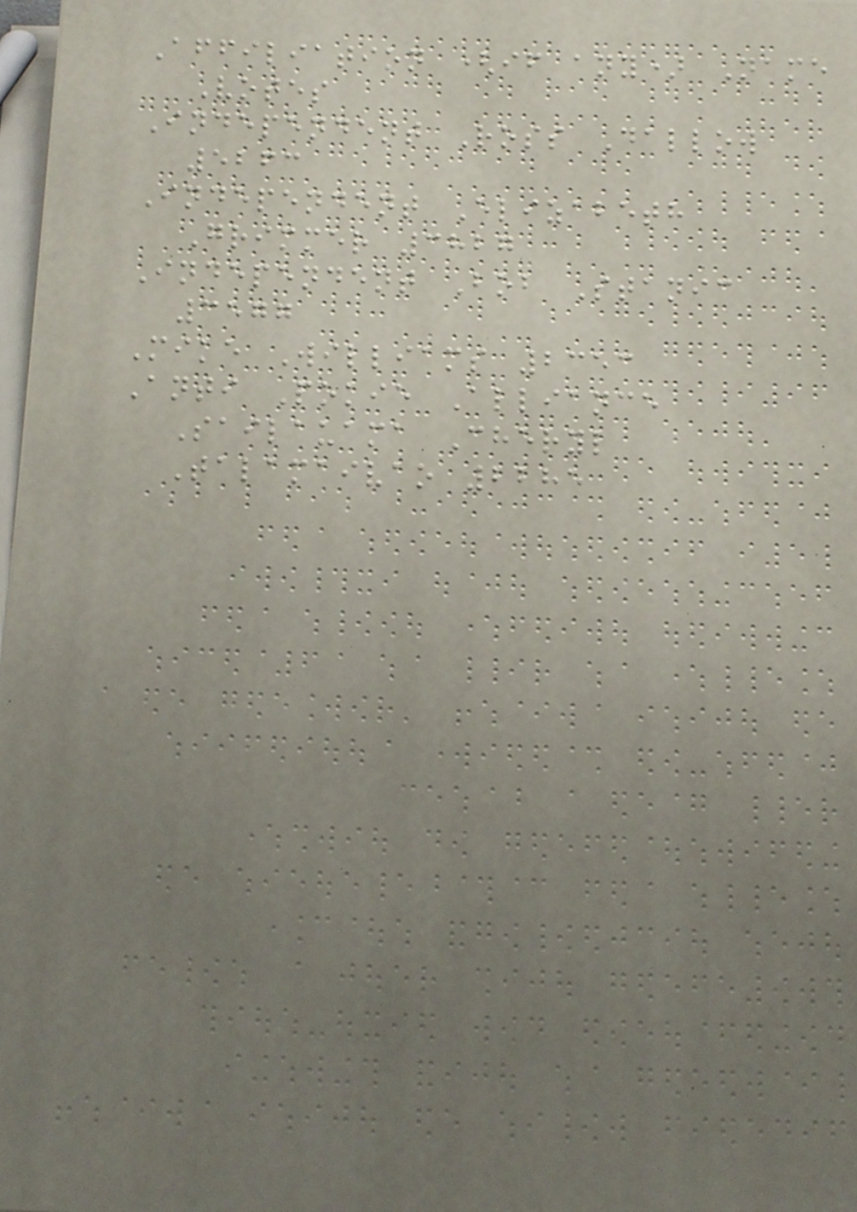Affiliation (if any) Name
Votes
Independent Ross Dallow
5263
Independent Elizabeth
Grimmer 3827
Independent Bob Stanic
3577
Mike Williams 2353
Anti Pokie Alliance
Sailauama Cheryl
Talamaivao 2285
